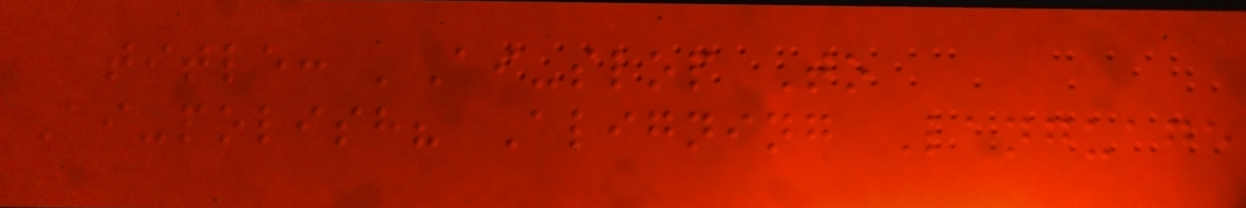title: 'Ai-slop To
Ai-polish? Aligning Language
